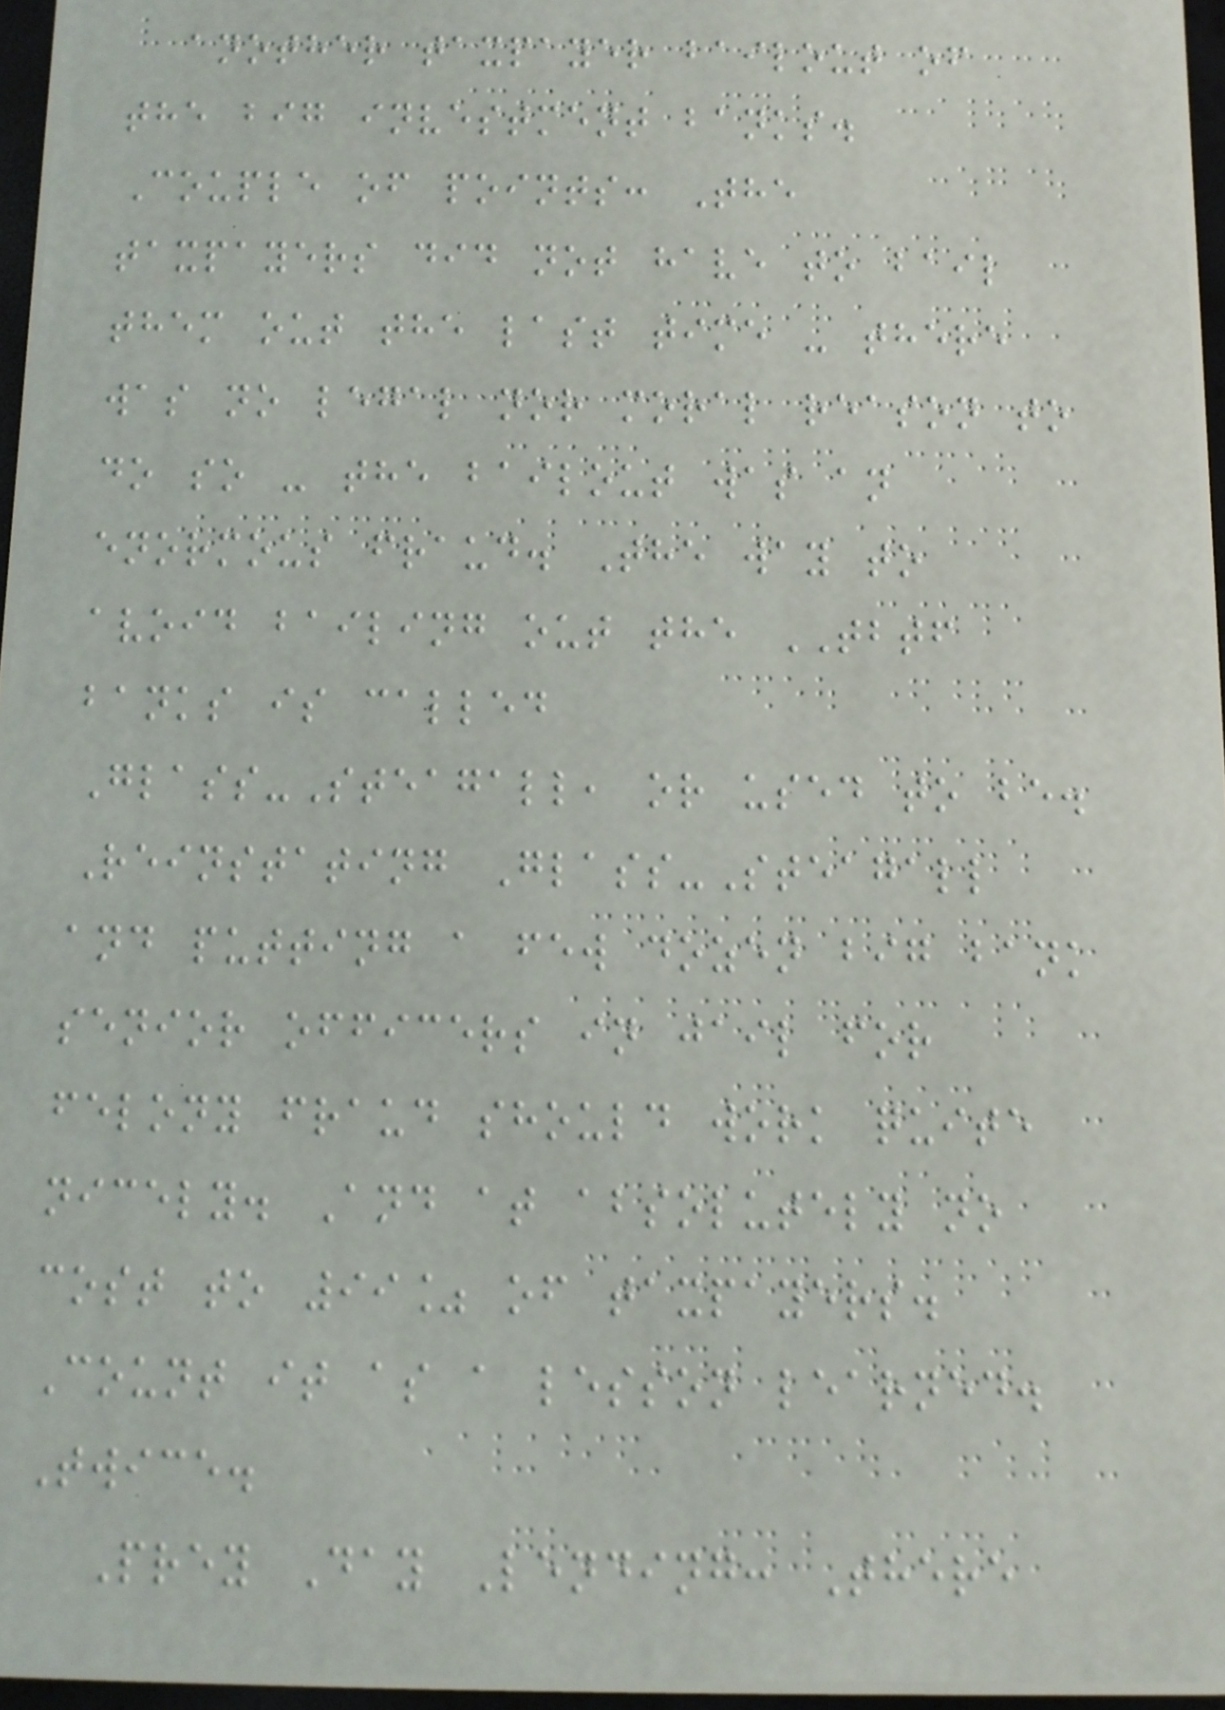another taxpayer bailout of
the big investment banks.
Couple of points: The
taxpayers did not have to bail
them out the last time - there
was no legal nor moral reason to
do so - the bailout was an
enormous fraud. The way to
avoid bailing out the TBTF
banks is called
Glass-Steagall, or used to be.
Reinstating Glass-Steagall
and putting a few dozen big bank
senior officers in jail for
felony fraud should work quite
nicely. And at absolutely no
cost to 99% of taxpayers.
Count it as a lesson learned.
Twice.
Prey Day Lending: There
